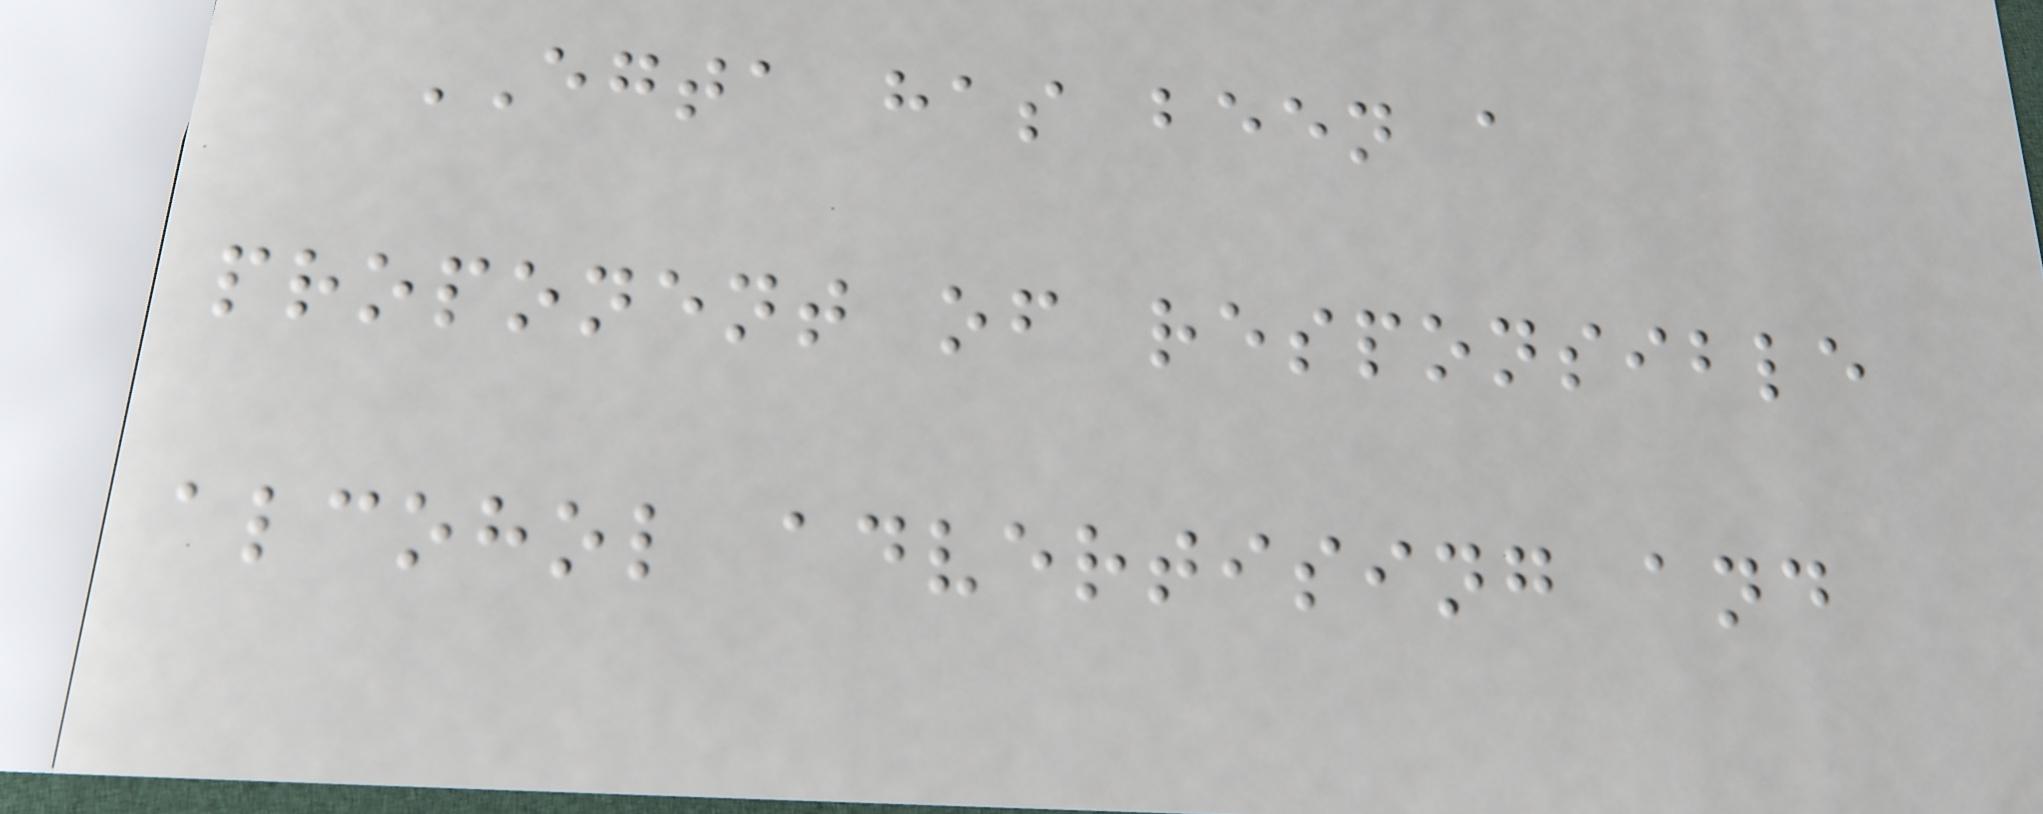EGTA has been a
proponent of responsible
alcohol advertising and
